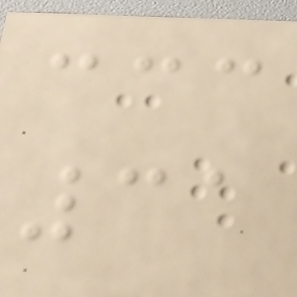31
